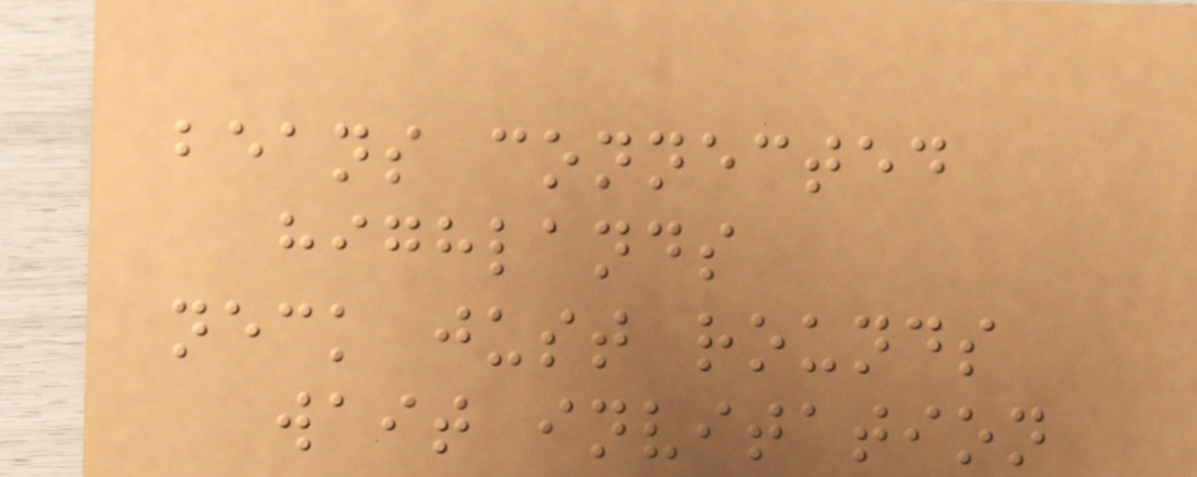beans connected
highlands
neck just rounds
wait invitation
